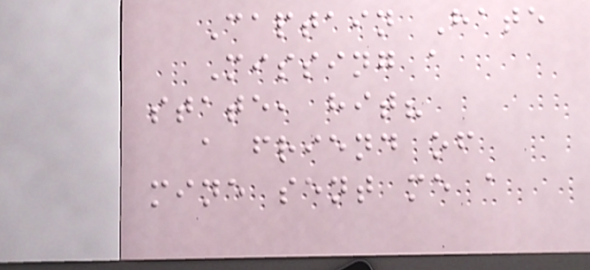Captain Hate
Missing a
state, hit?
a friend of
mine sent me a
